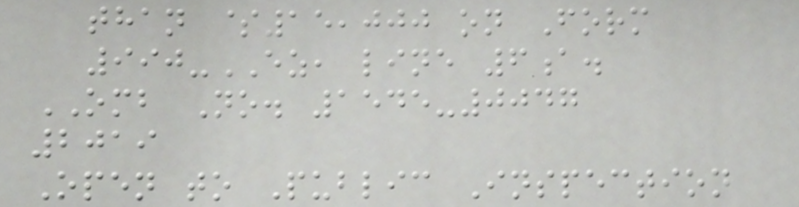than $15,000 on Form
990-EZ, line 6a.
OMB No. 1545-0047
2019
Open to Public Inspection
